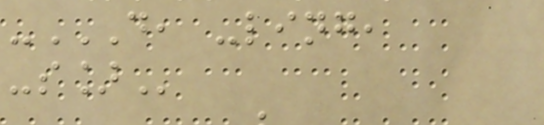-D, -LING,
-S]
